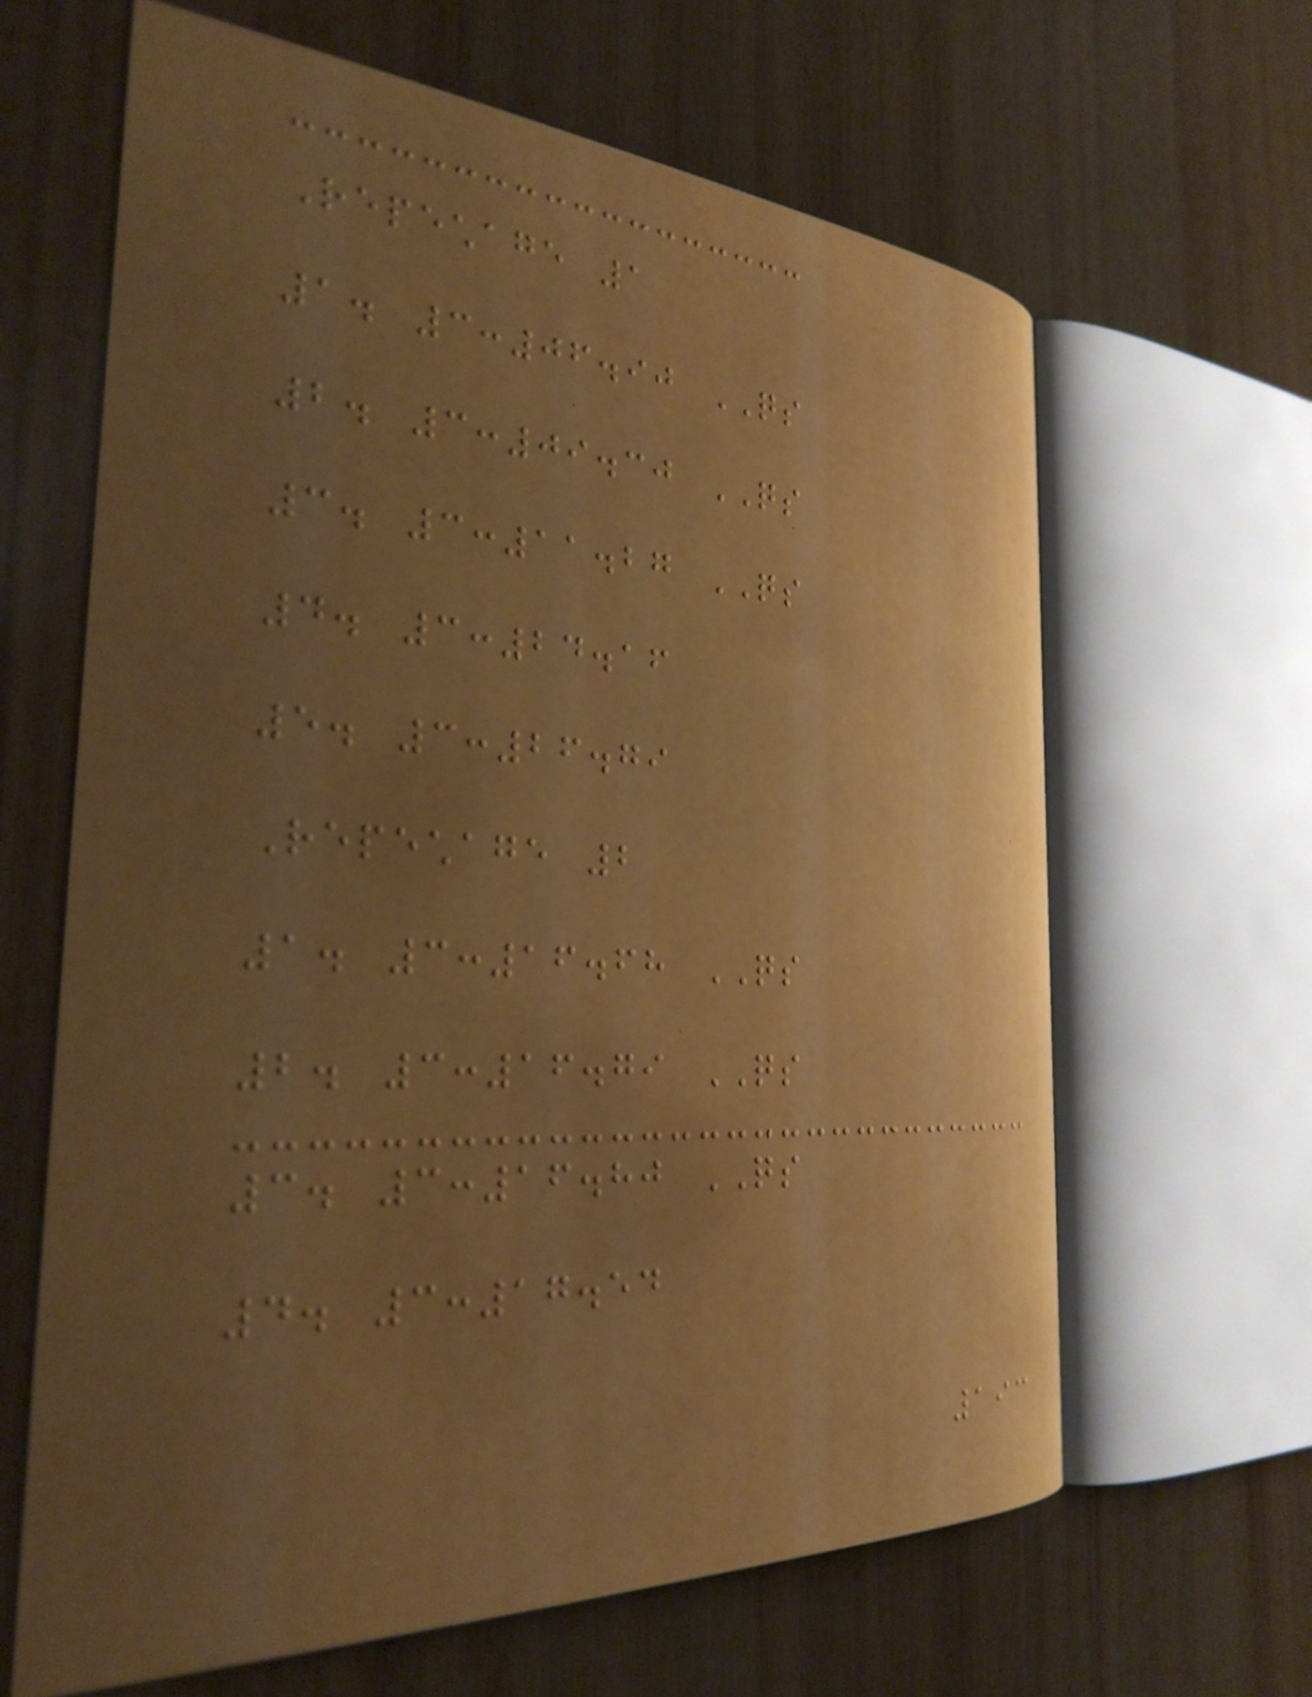Repechage 1
1. 3:06.90 QS
2. 3:09.30 QS
3. 3:11.27 QS
4. 3:24.16
5. 3:26.79
Repechage 2
1. 3:16.68 QS
2. 3:16.79 QS
3. 3:16.80 QS
4. 3:17.54
193
